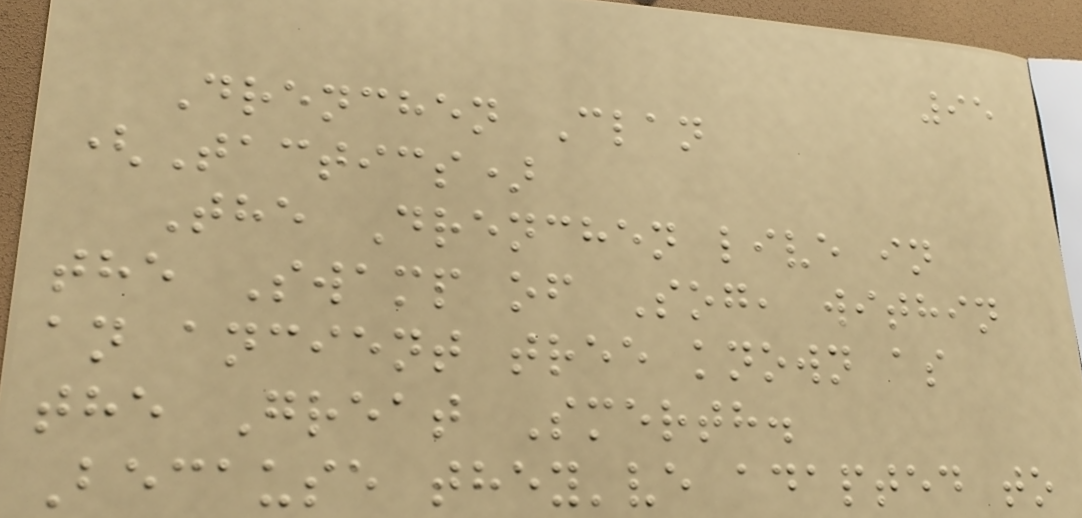95
Drenchen Clan
(Tactics)
The Drenchen live in
the Swamp of Sog, within
an ancient tree known as
the Great Smerth.
Because they've adapted to
